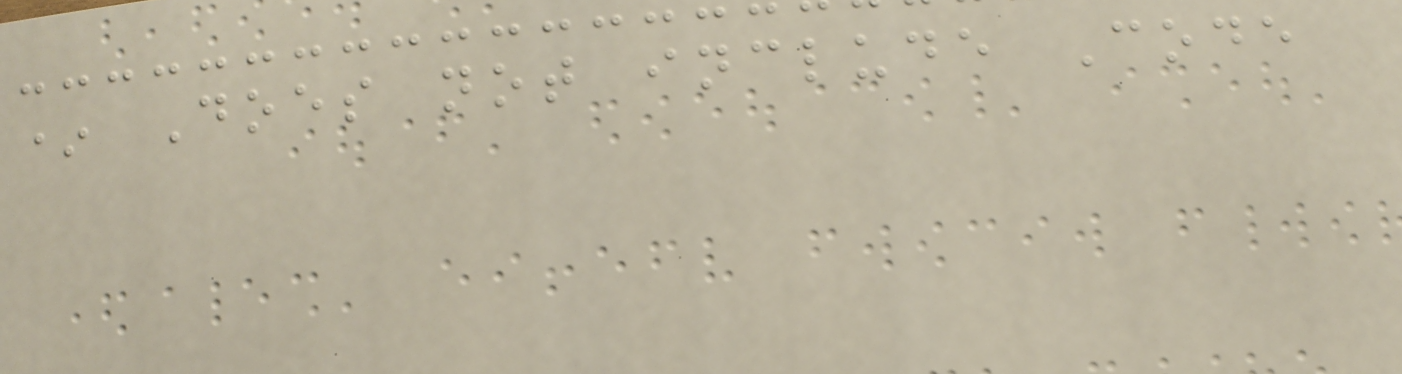* Does not include Code
